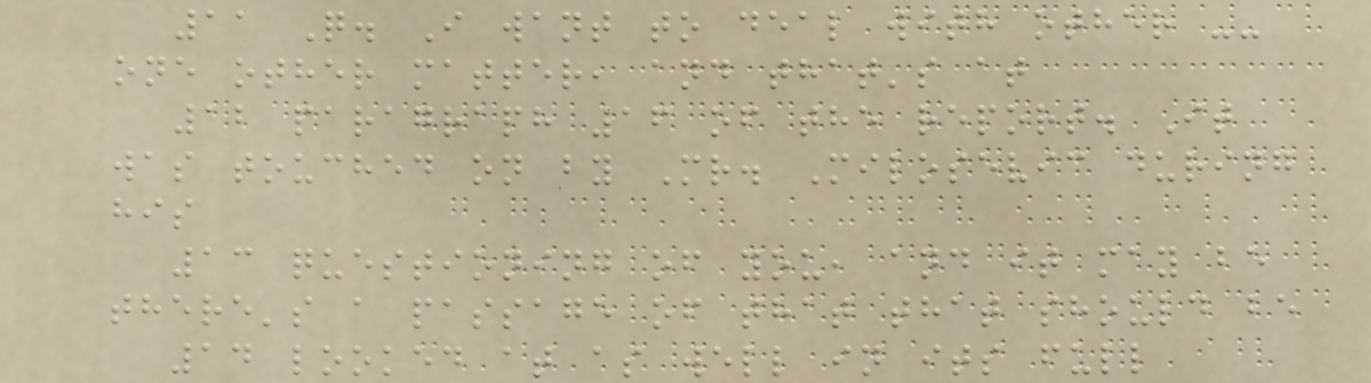11 Q. I want to deal with other --
one other matter, and that's at
12 paragraph 16 of the report. It
was touched on by Mr. Milosevic during
his
13 questioning of you, and it may be
there's a passage of that that should be
14 looked at as well in its full
